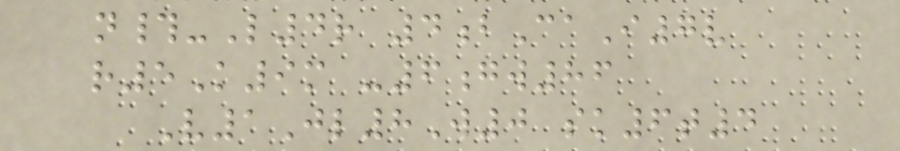n#-L4r 4bCaI7v
r5K9m -6gw86
V1Jl8W0 sk6t4
